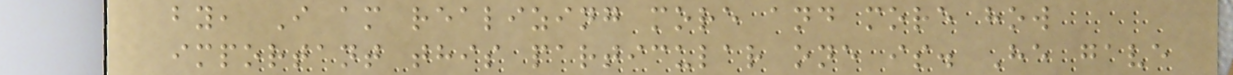by, I am realizing more and more how
important this particular one is. He gave
